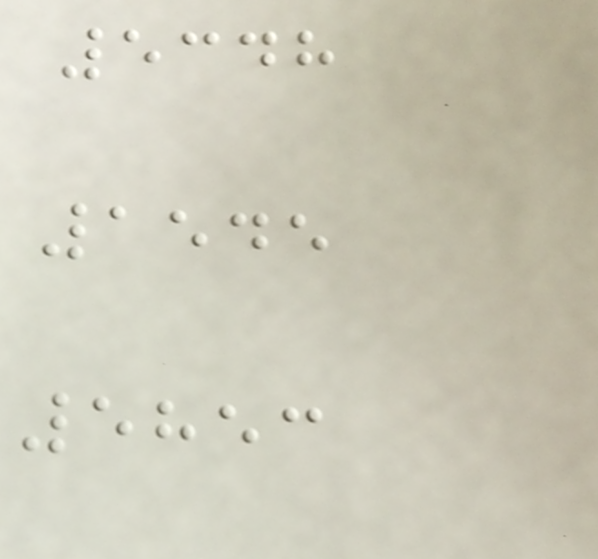5348
1545
5853
